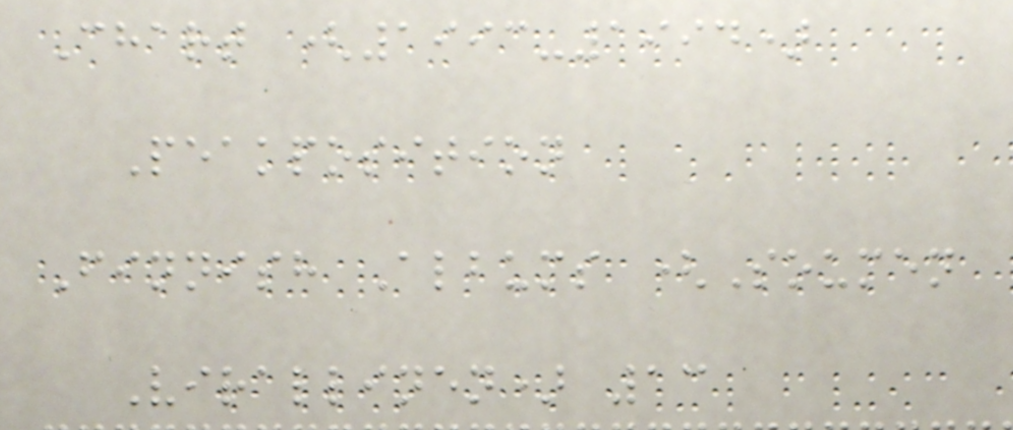Chart (1993-1994)
Peakposition
Finnish Albums (Soumen
Virallinen) 13
